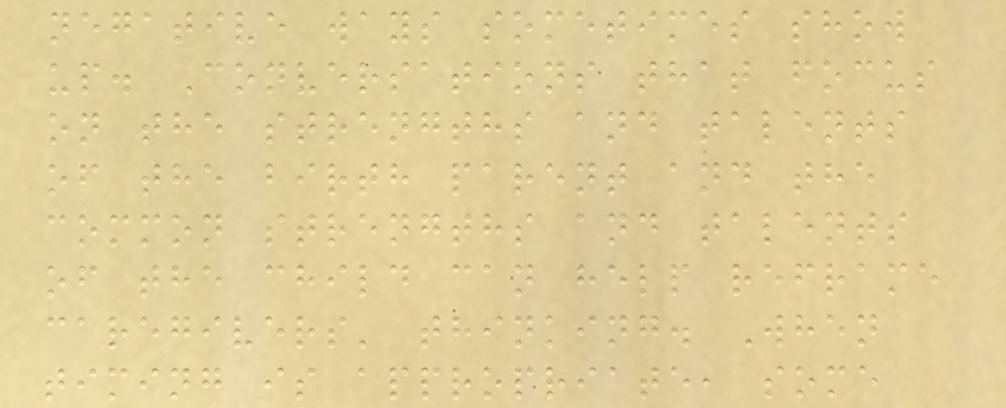negative ways sometimes show
up. Conversations that focus
on the strengths and talents
of the birth parent and the
common strengths and talents
of the child can help reframe
caregivers' thinking. When
timing is appropriate, some
